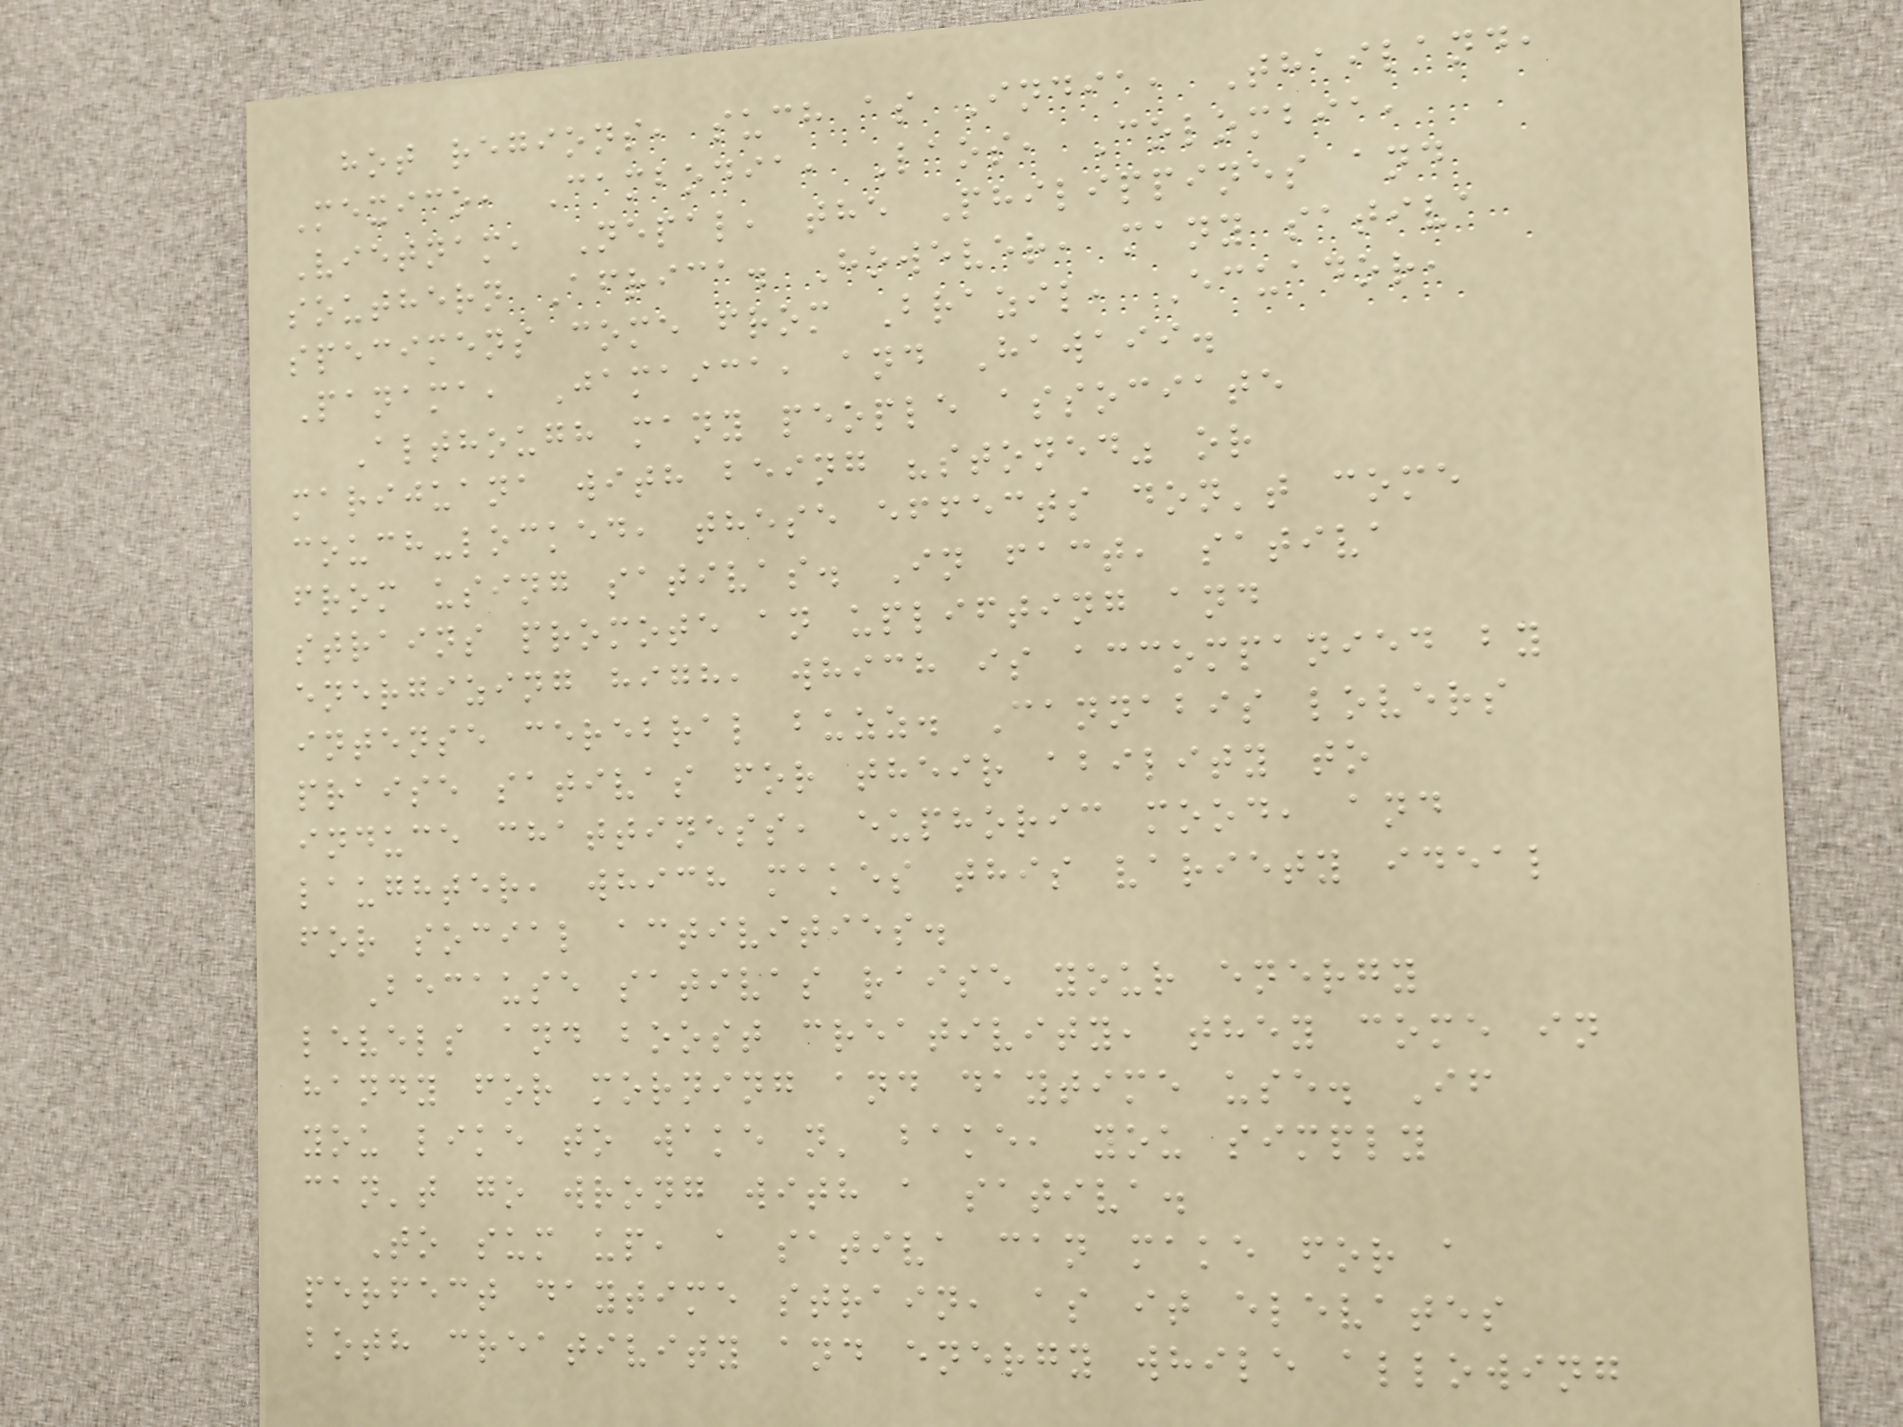hot regions, such as India, Thailand,
Mexico, Cambodia, Laos, Colombia,
Vietnam, Nepal, the Philippines and
southern Africa. However, many sativa
specimens come from Brazil, Ecuador,
Panama, Jamaica, and Hawaii.
Although many people associate
marijuana with being "stoned" or
couch-locked, these effects don't come
from using sativas. In fact, sativa
strains promote an uplifting and
energizing high, which is accompanied by
intense cerebral buzz. Cannabis lovers
praise sativas for their ability to
induce chattiness, euphoric mood, and
laughter, which makes this variety ideal
for social activities.
Because sativas raise your energy
levels and boost creativity, they come in
handy for morning and daytime use. If
you like to wake n' bake, you simply
can't go wrong with a sativa.
To sum up, a sativa can make for a
perfect daytime strain, as it elevates
both creativity and energy while allowing
